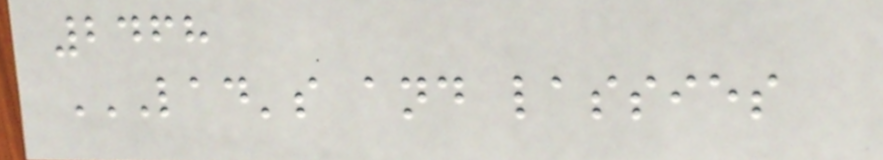2468
LAD'S AND LASSIES
